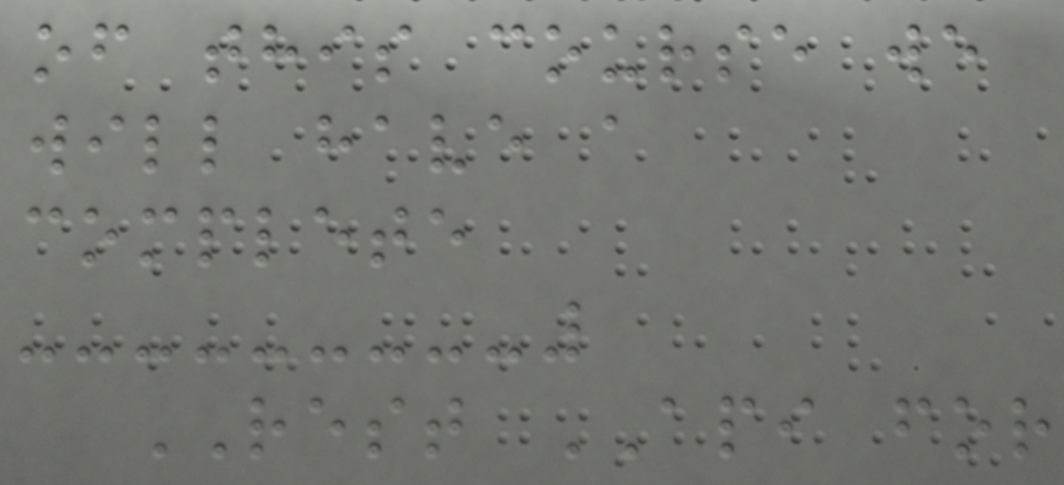of this course we
will have a
complete
REST API for
